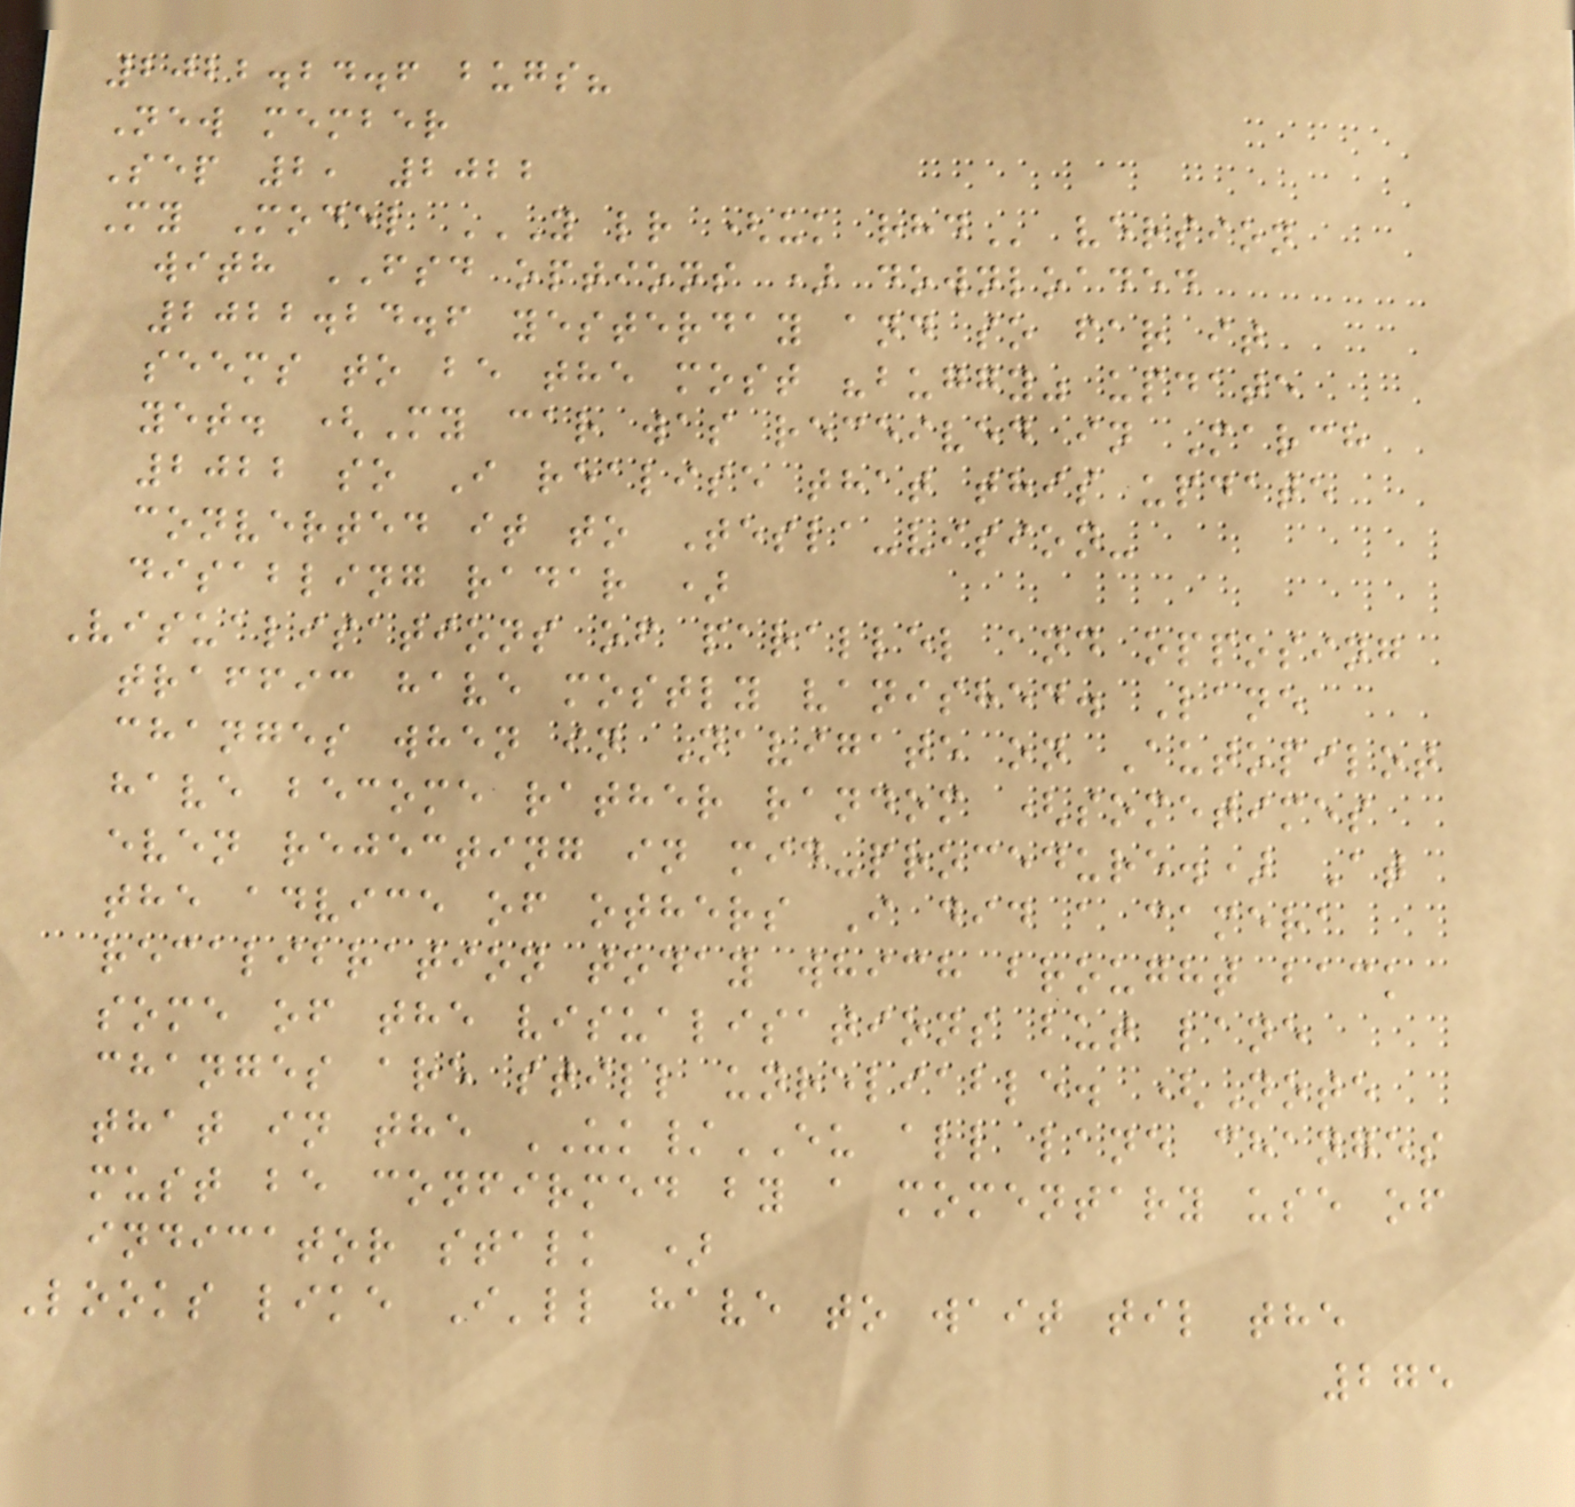2022.24.6 bugs?
New member
Sep 2, 2022
My Model Y LR (UK RHD version
with FSD options ) downloaded
2022.24.6 yesterday and so far it
seems to be the most "buggy" update
yet. (My car was received in March
2022 so I realise that this update
converted it to Tesla-vision-
disabling radar )
Visualisations of parallel and opposing
traffic have mostly vanished. Lane
changes when in Navigate on Autopilot
have become rather random (sometimes
even rejecting in mid-procedure.) At
the advice of others I did a camera
recalibration today which brought back
some of the visualisations but lane
changes are still unreliable. (Note
that in the UK/EU all lane changes
must be confirmed by a momentary use of
indicator stalk )
Looks like I'll have to wait til the
275
